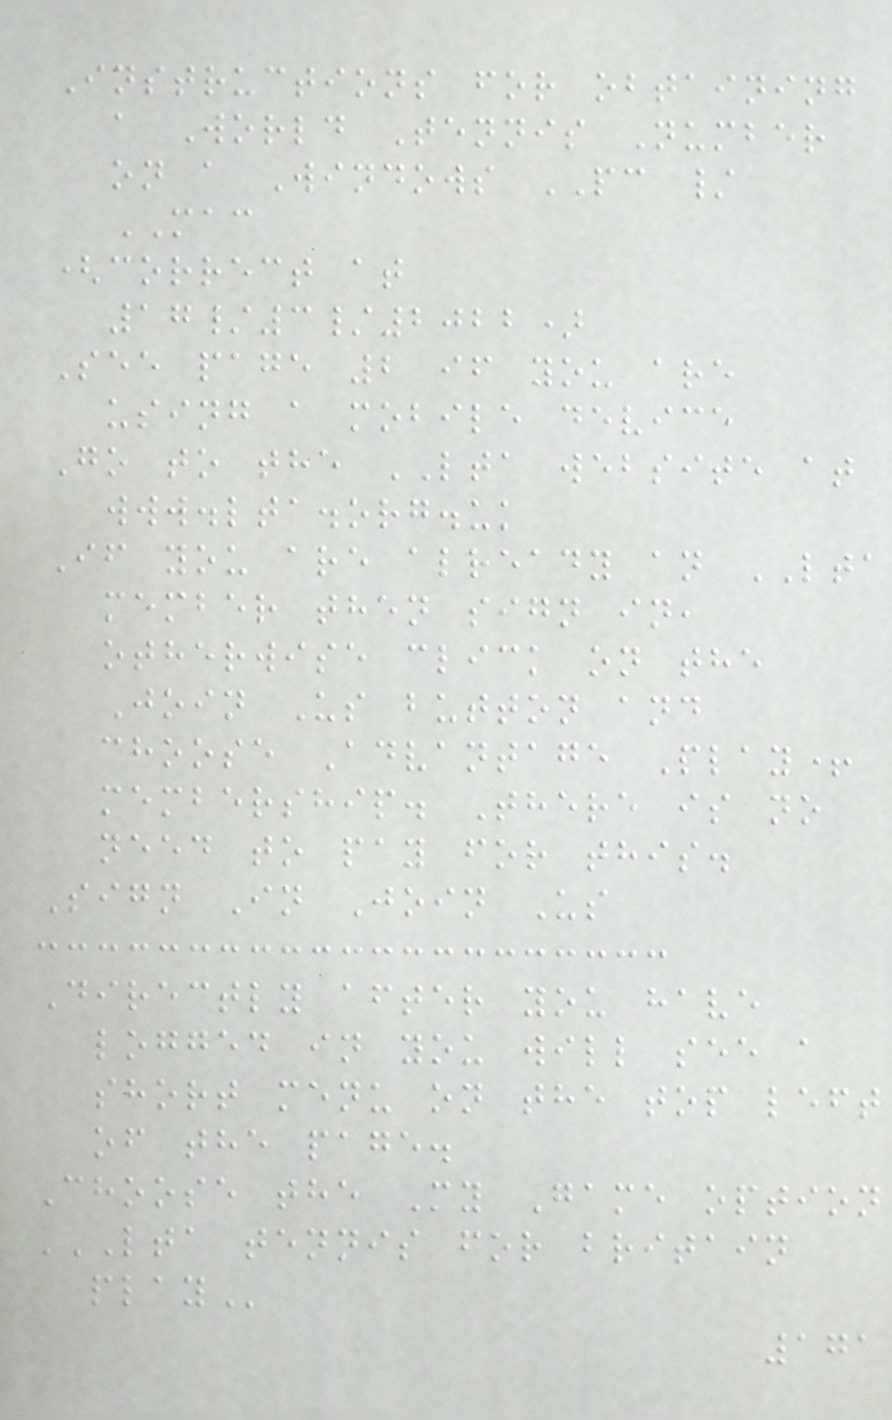Instructions for obtaining
a World Tennis Number
on a Windows PC /
MAC
(correct at
17/3/2022)
See page 2 if you are
using a mobile device
Go to the LTA website at
www.lta.org.uk
If you are already an LTA
member then sign in,
otherwise click on the
Join Us button and
choose Advantage Play+
membership. There is no
need to pay for this.
Sign In Join Us
Directly after you have
logged in you will see a
short menu on the top left
of the page.
Choose the My Game option
LTA TENNIS FOR BRITAIN
PLAY
171
